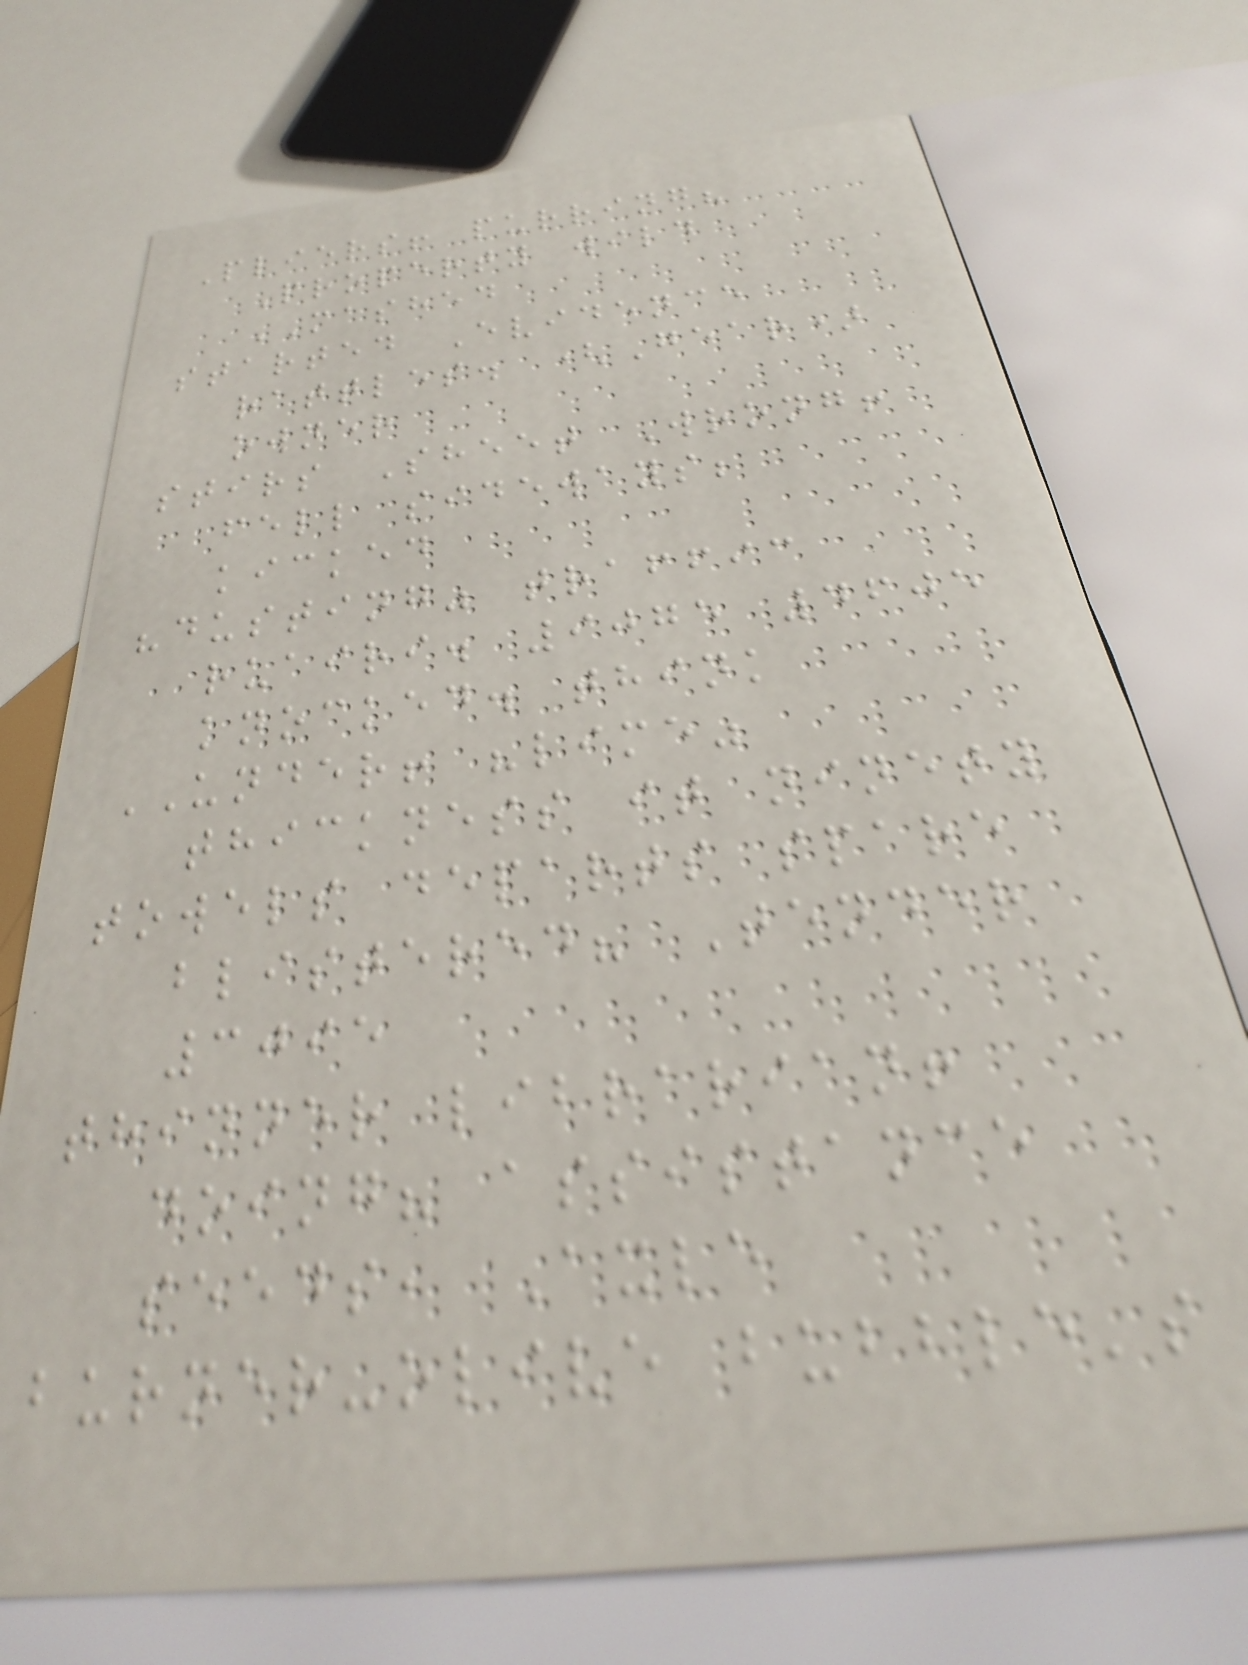Pliers! purring?
Property wild
MASHED
started Evidence
rattles. (Gear)
owner
stirs Sheet Wrong!
fell sideways;
kicked
"dusting" traffic
ruairi. 9075 4605
knocked. think
UNDER! "lime"
thickness it ninety
towels departs spare
blistered? Tender
3095
thinner librarian!
doing? assistance
seeds, Axle
burner-olive bubble's
